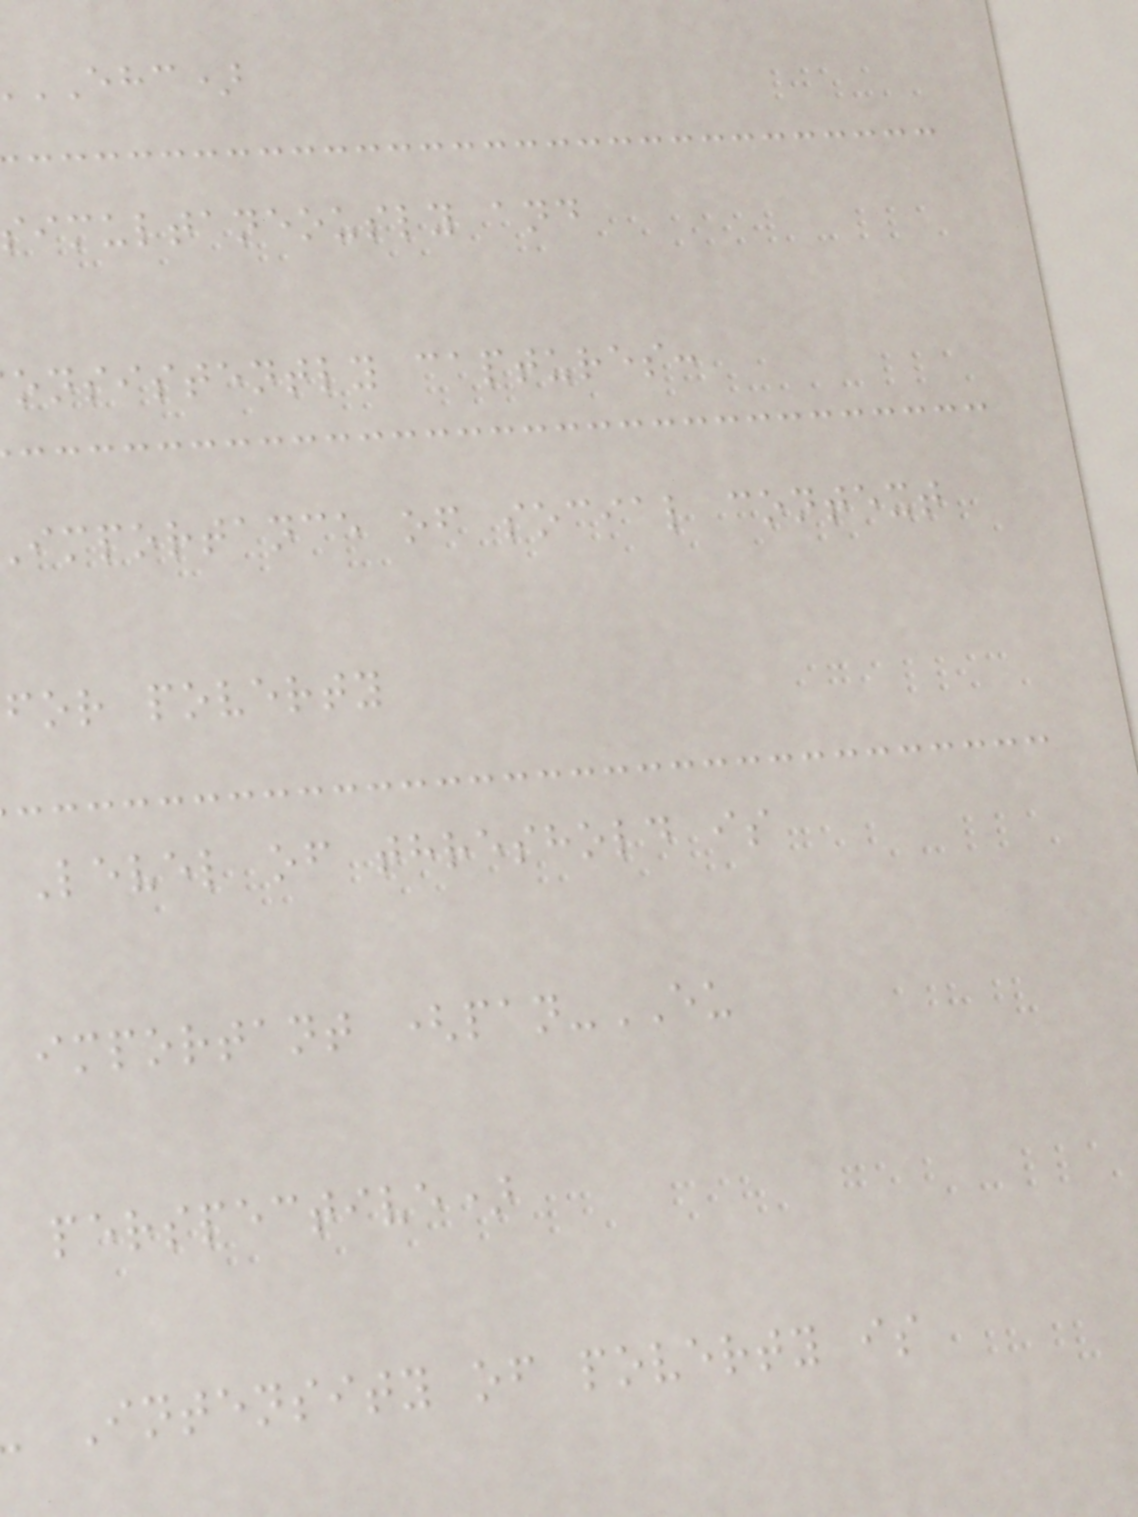EHC)
imultaneously and
onsistently captures:
importance of social context
for poverty
Level of threshold is
important (pan-EU
perspective)
Intensity of poverty is
